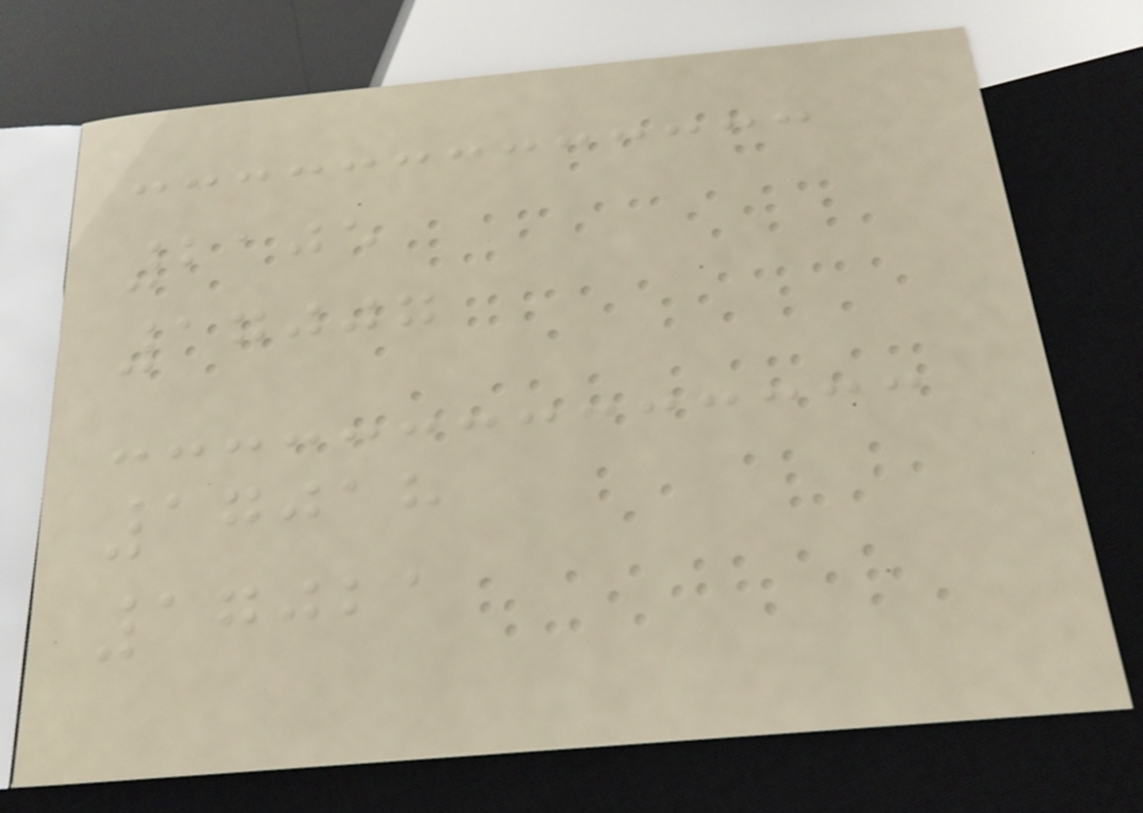2105
17007
17018
17021
